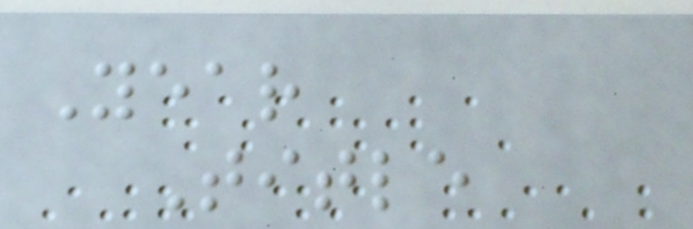Year
Title
